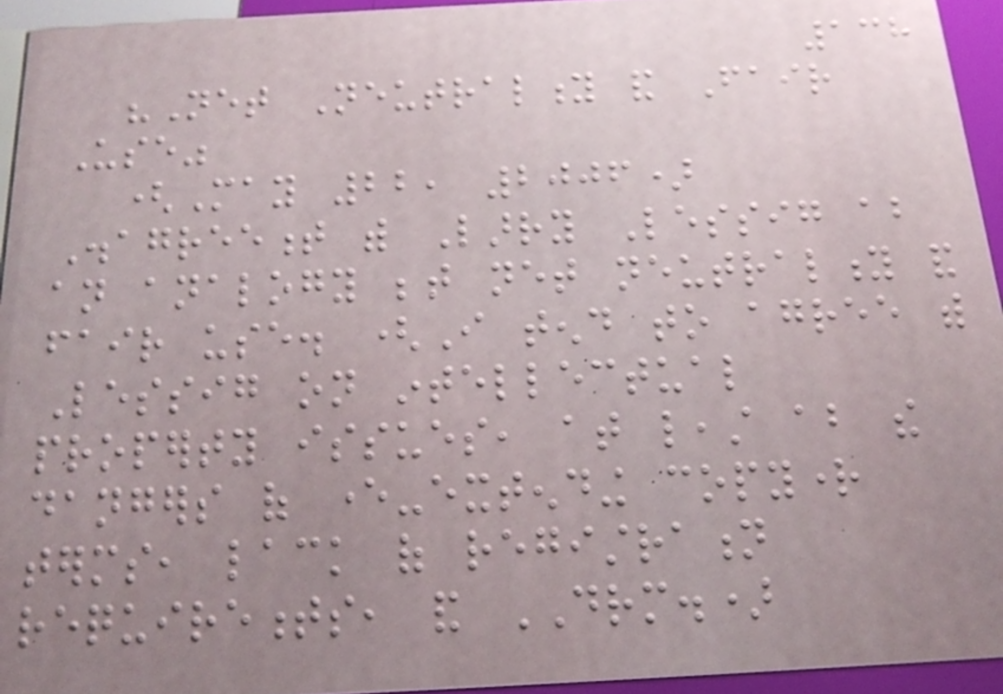138
"Net Neutrality and Fair
Use"
(May 22, 2006)
Disagreement with Larry Lessig about
an analogy between net neutrality and
fair use. (I tend to agree with
Lessig on intellectual
property issues, at least about the
dangers of ever-extending copyright
terms, lack of registration
requirements, and DRM.)
